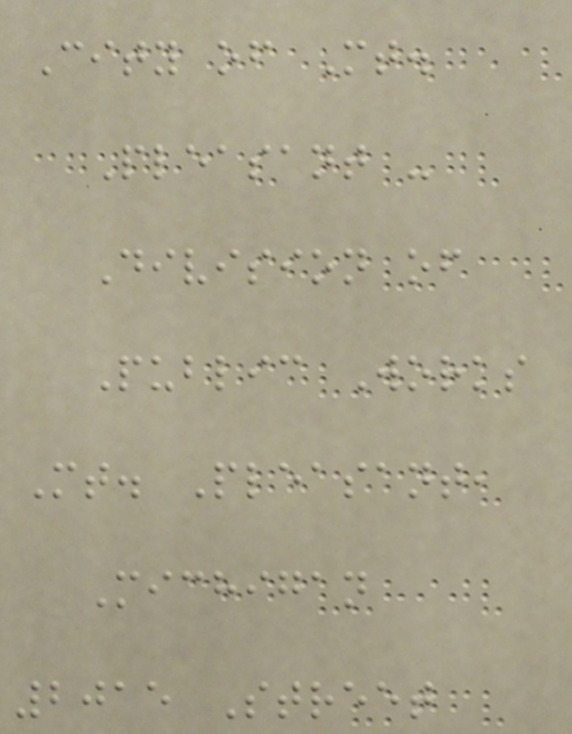City of Mt.
Pleasant -
Division of
Public Works
Mt. Pleasant,
Michigan
2015 Street
